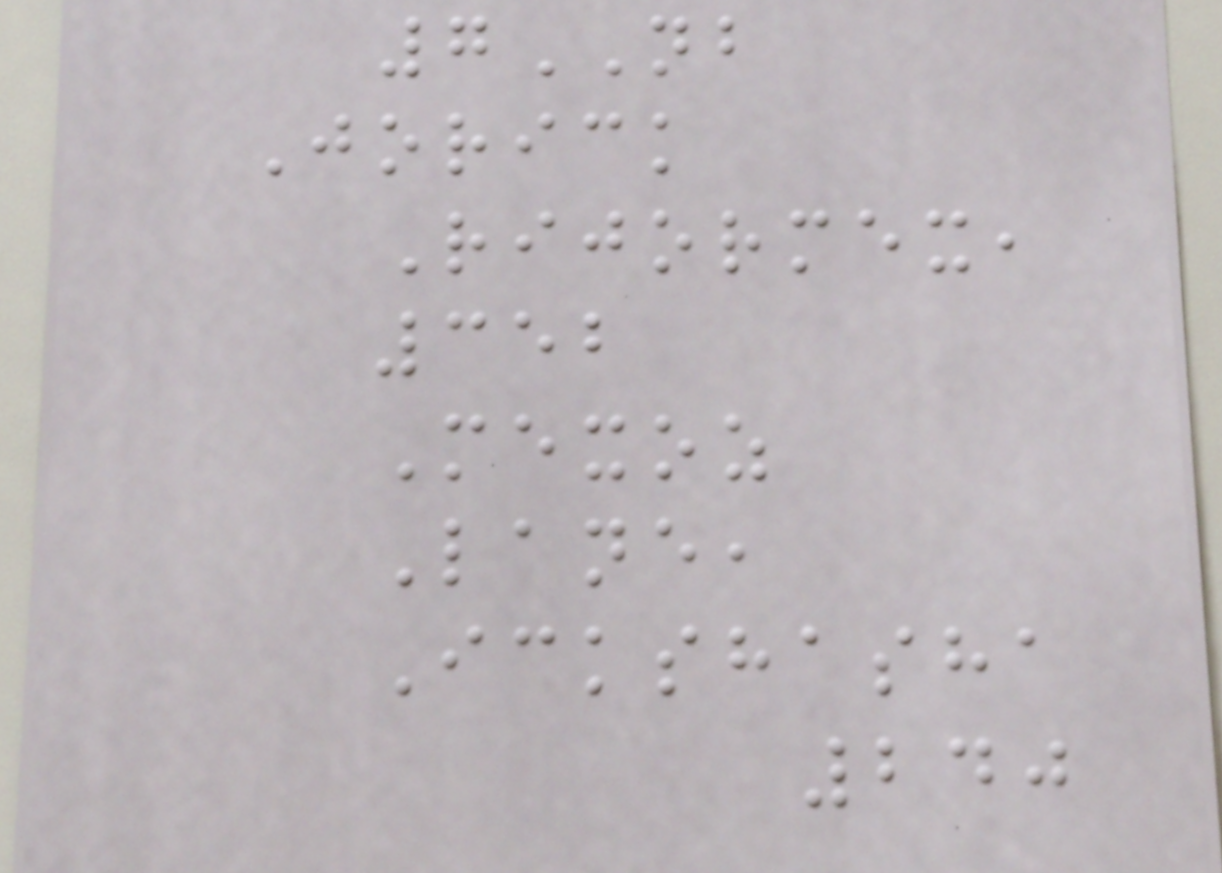7NB
Jorick
Rijormex,
352
Mexoz
Lane,
Ickshasha
240
